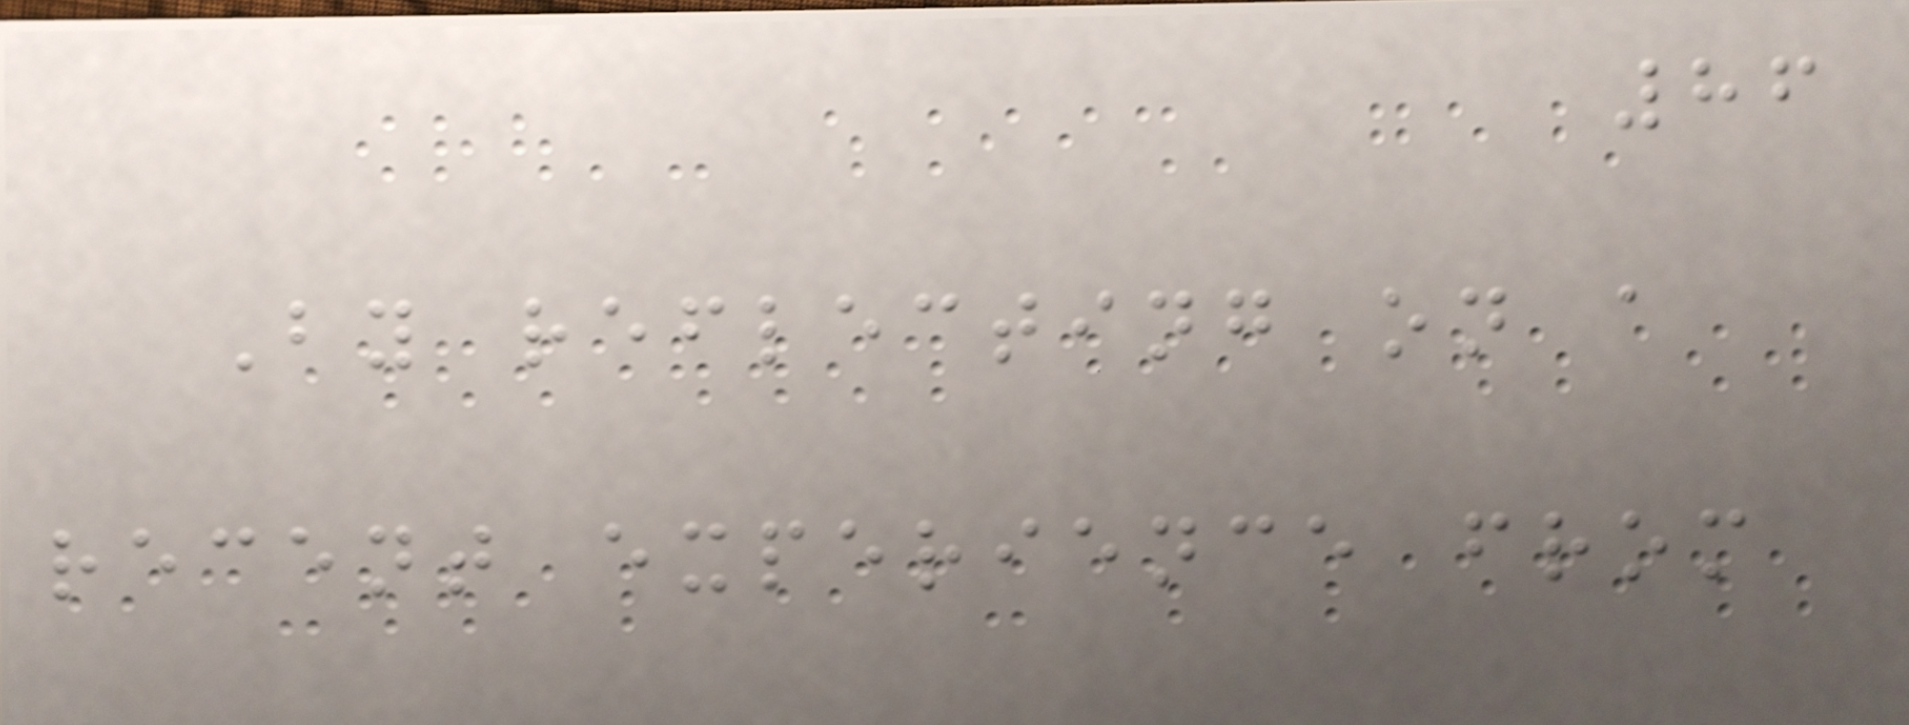86
By reflecting on a
recent experience from
